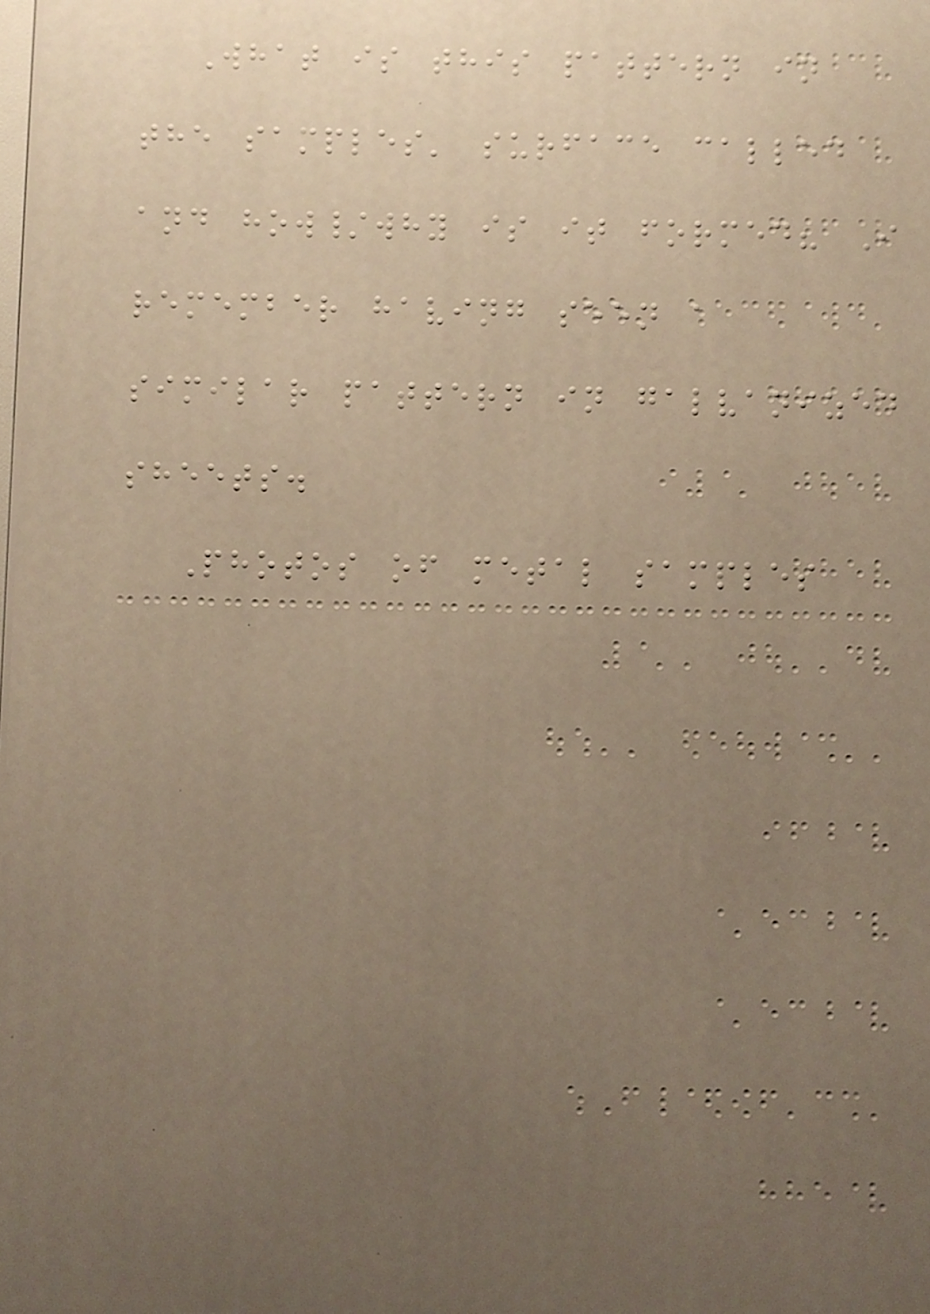What is this pattern in
the samples' surface called
and how/why is it formed? I
remember having seen a
similar pattern in galvanized
sheets.
Photos of metal samples
